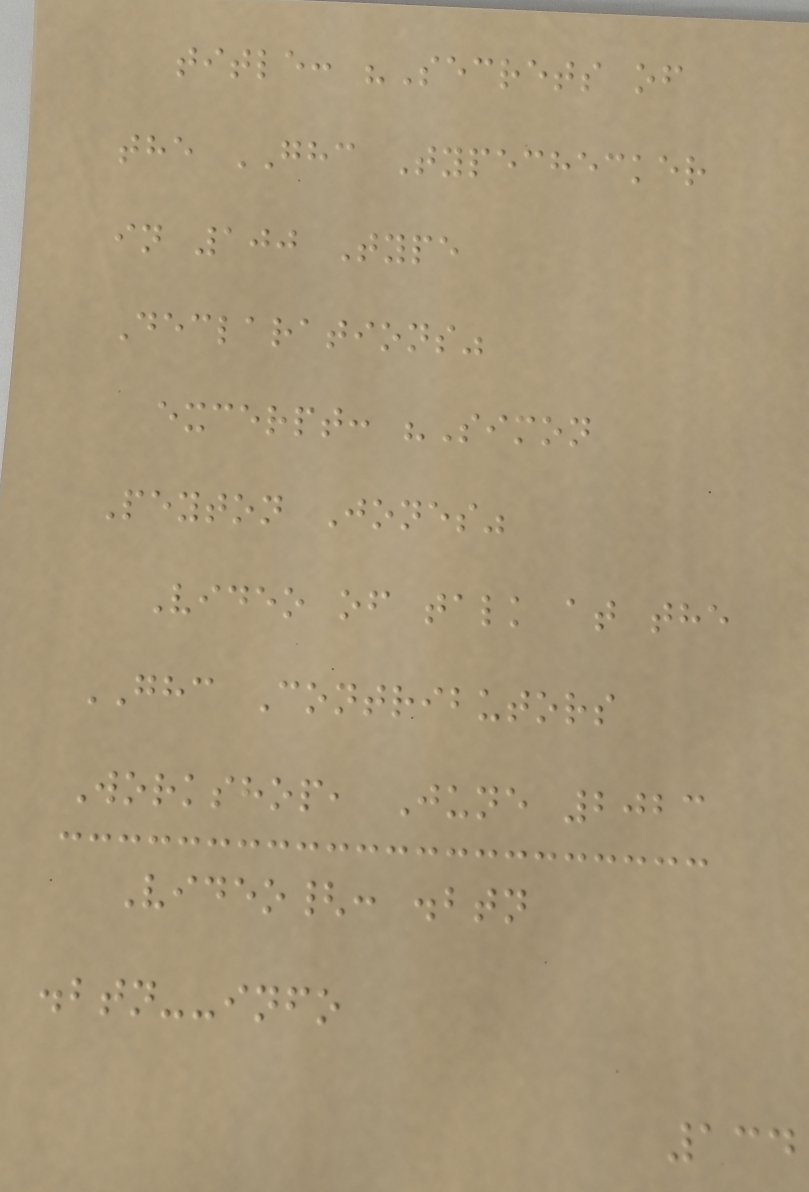title: "Secrets of
the GHC Typechecker
in 100 Type
Declarations"
excerpt: "Simon
Peyton Jones"
Video of talk at the
GHC Contributors
Workshop, June 2023
Video{: .btn
.btn--info
134
